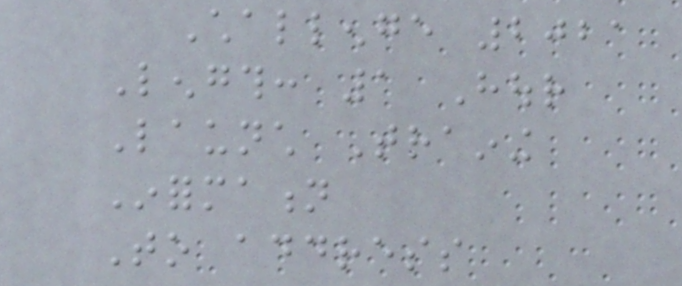Challenge 2021
Length: 1 Hour
Launch Training
Information
To address
